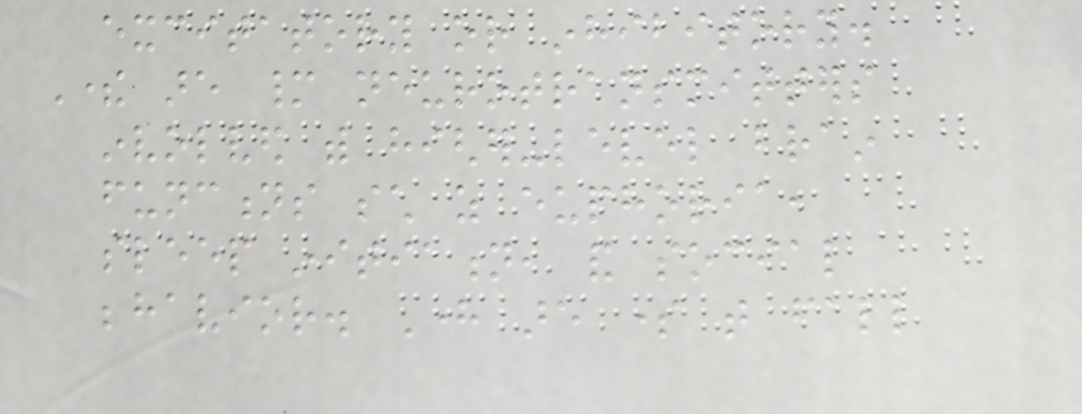excitatory or inhibitory.
There are many neurotransmitters
involved with higher-level brain
functions such as euphoria,
sleep initiation, and social
behavior. Here are some that fall
